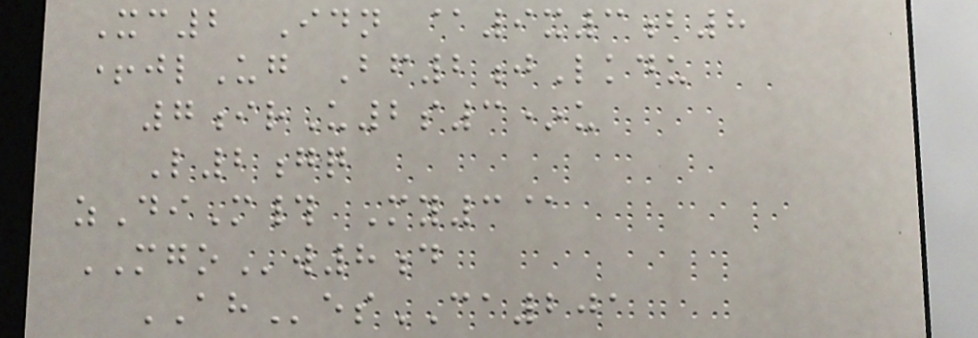Xc2 Idn @9x3b8
+jlUg Bf2jLkdu
7irU2s3*u
L2gq
zDiM# My3@
MGOw8d
AHesCA201
